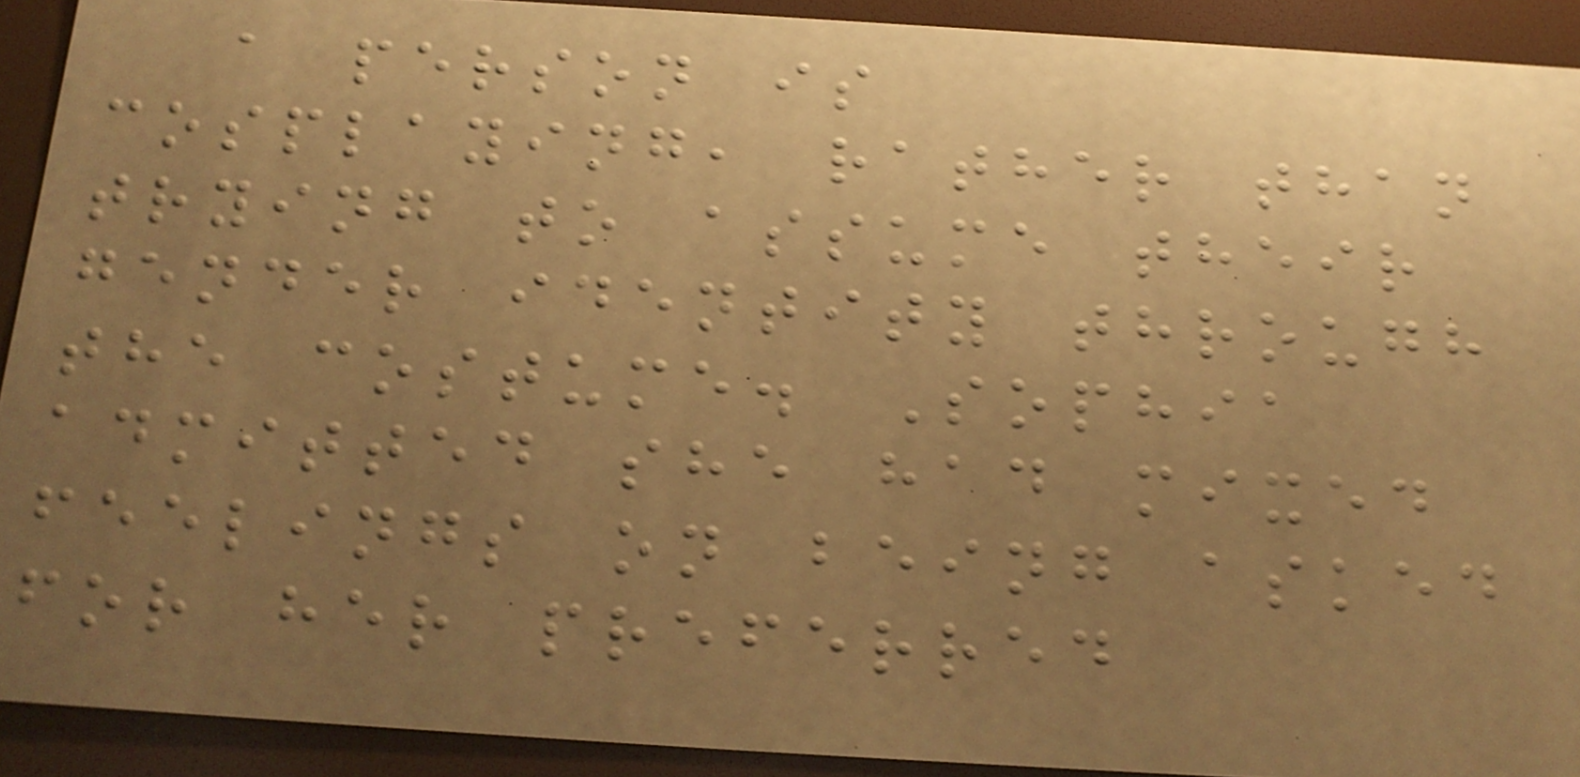a person is
cosplaying, rather than
trying to assume their
gender identity through
the costume. Sophia
admitted she had mixed
feelings on being asked
for her preferred
